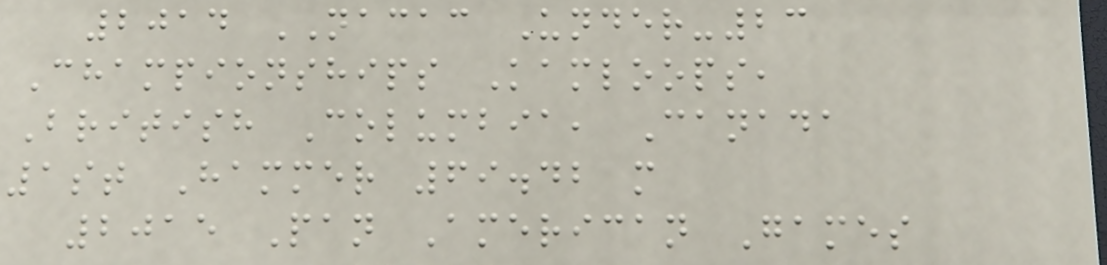2014 NACAC Under-23
Championships Kamloops,
British Columbia, Canada
1st Hammer 69.42 m
2015 Pan American Games
